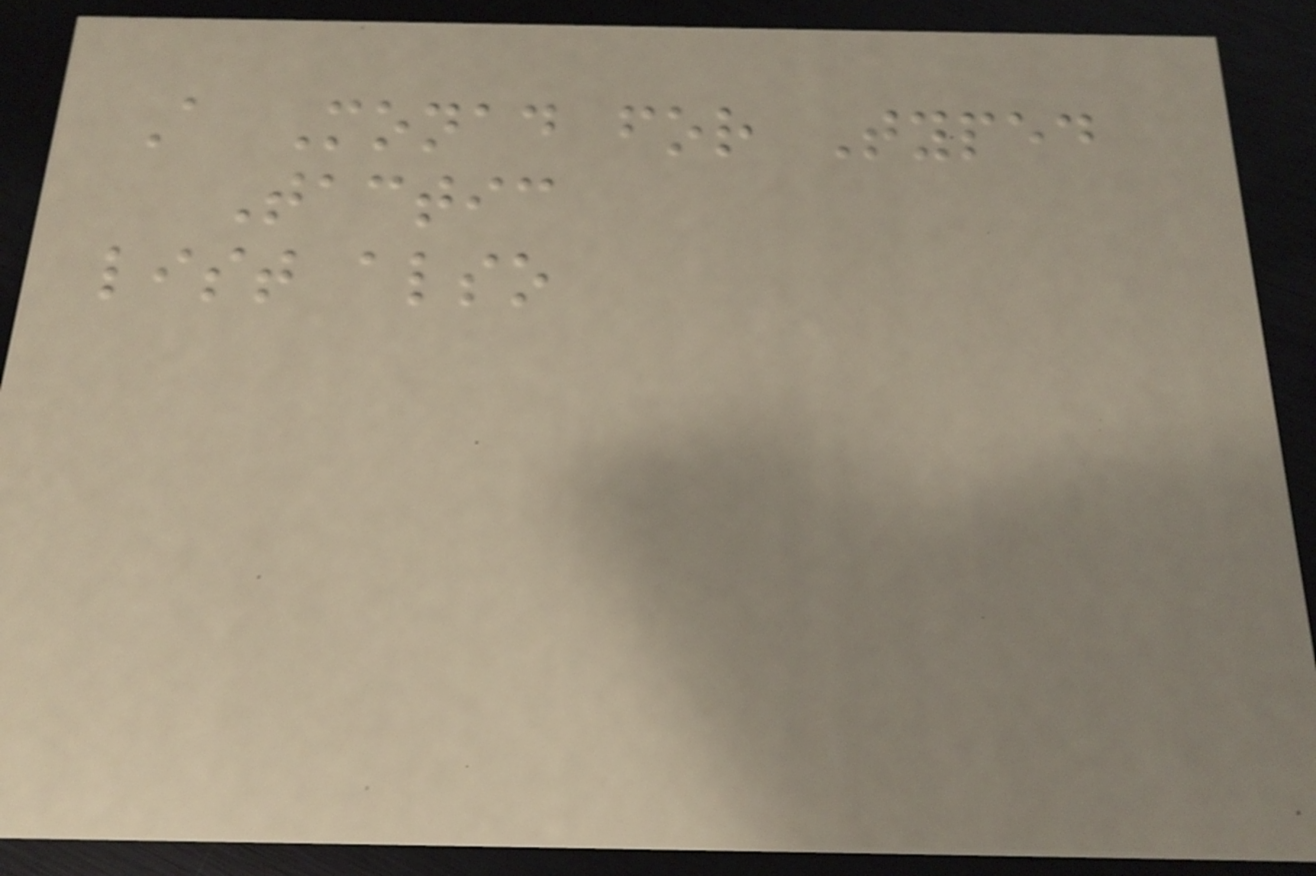A Monad for Typed
Tactic
list also
